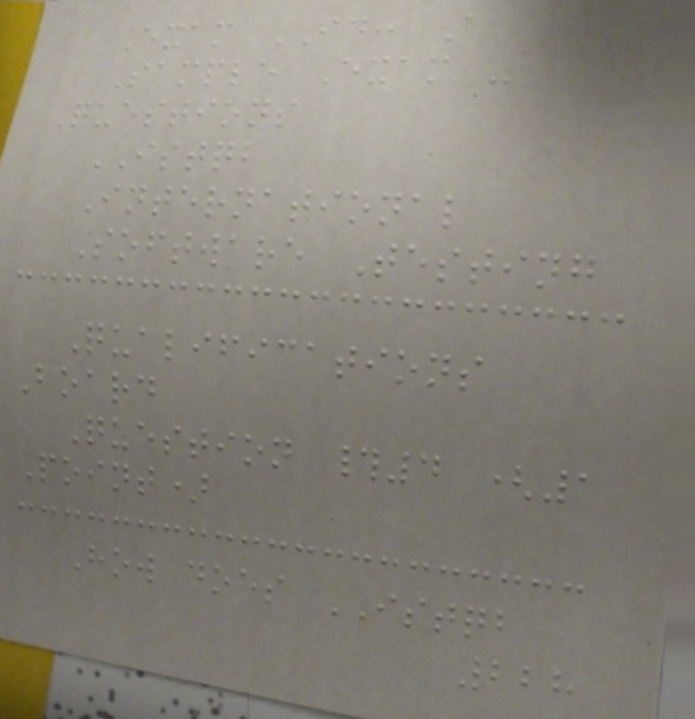Exam ID: A
Sample Exam -
Questions
ISTQB
International
Software Testing
Qualifications
Board
Question #4 (1
Point)
How does ISTQB
228
